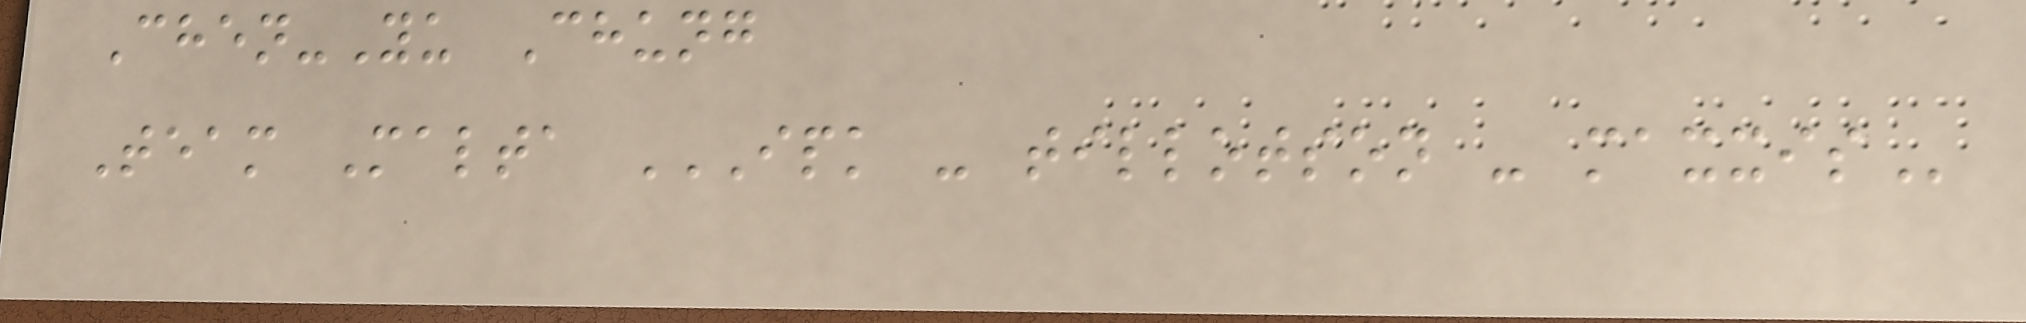Chen-Yu Chung
Team Malta IPK - TILLOTSON - MAXXIS
